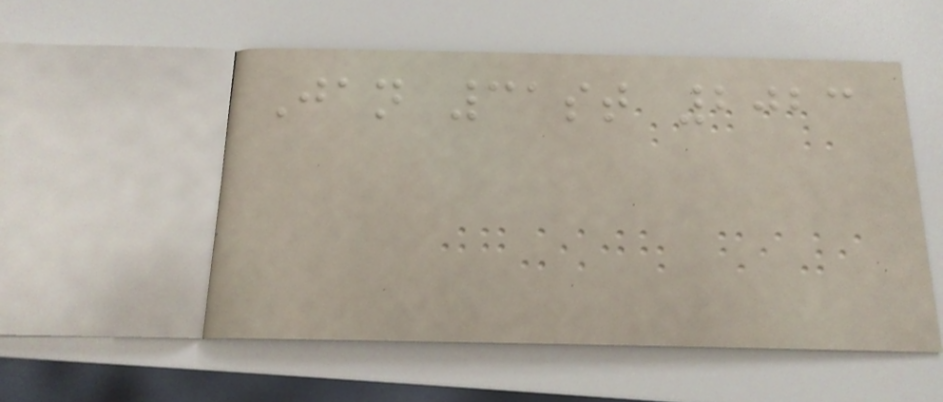Jan 31st 2023
